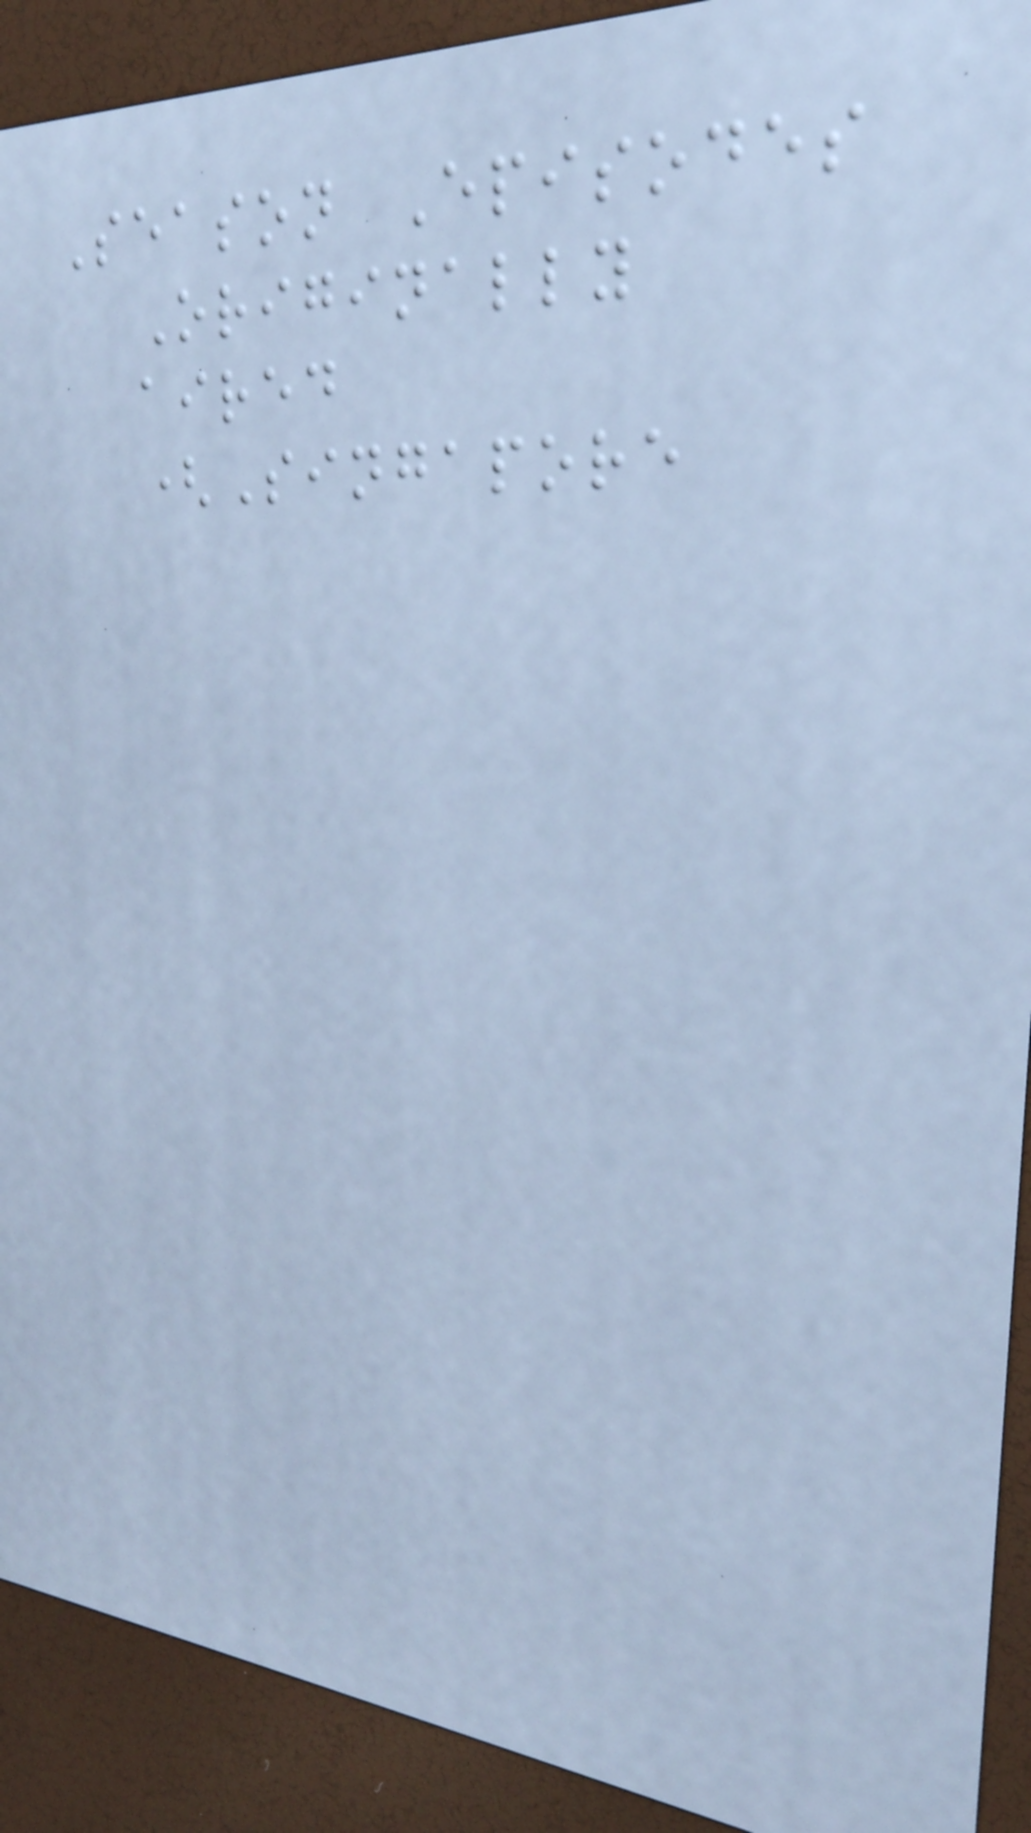Season Episodes
Originally
aired
(Singapore
